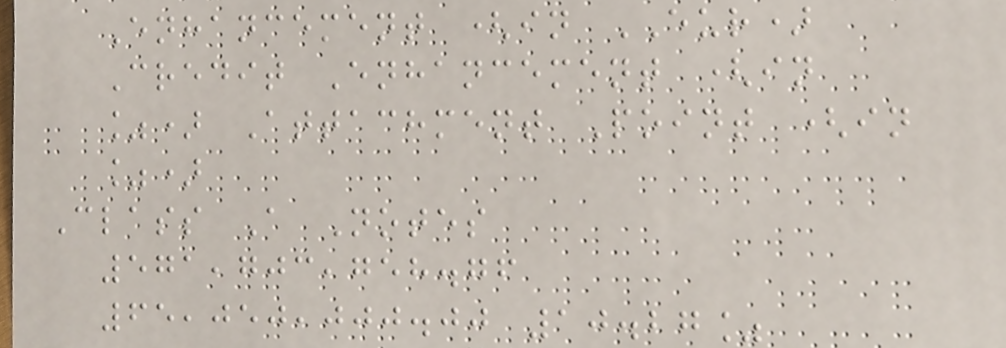Enhancement (in EUR)
Credit Enhancement (in
%) Attachment Point (in
%)
Class A Notes
571,703,758.76
65,050,000.00 10.27%
